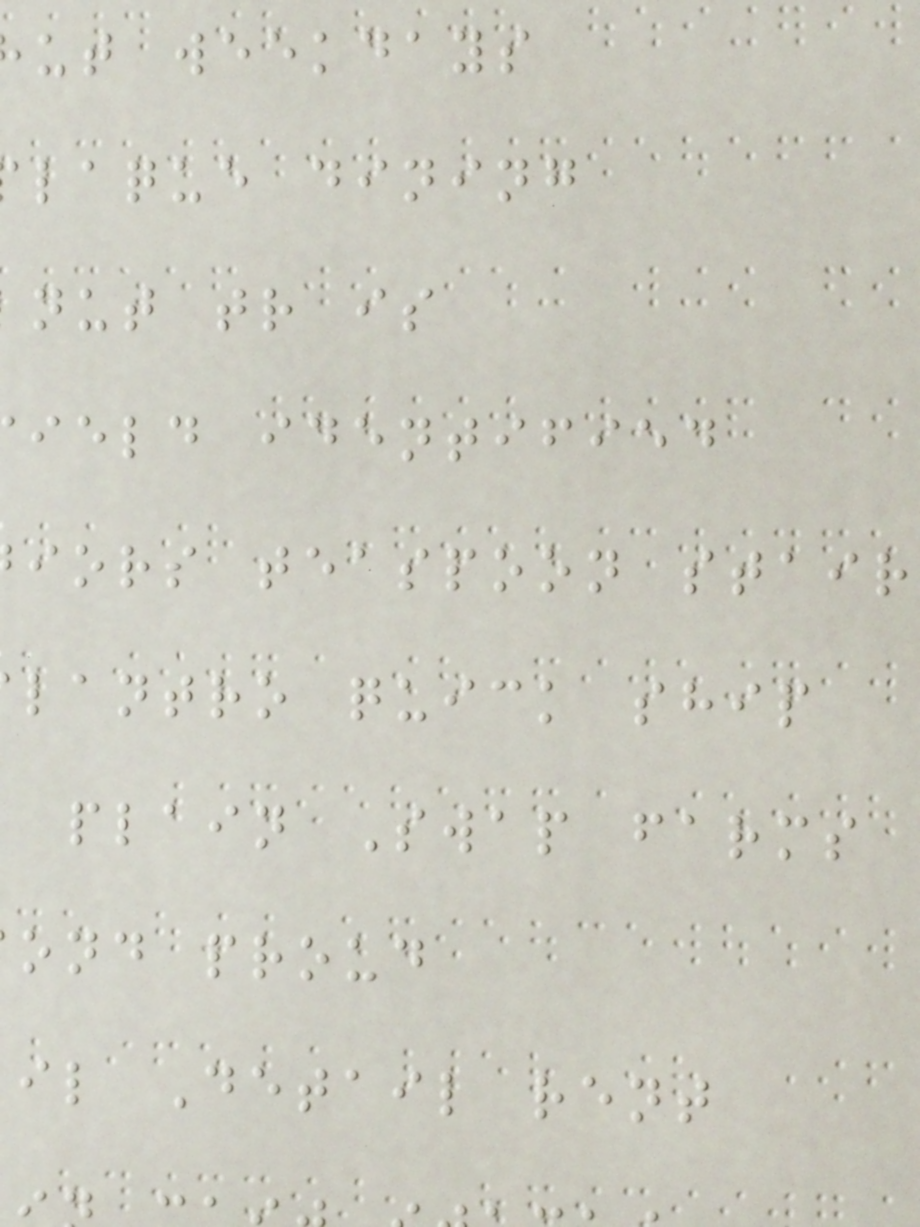ut weekdays
laque dining
nut tr is
ield identified
iors teaspoon stair
lantro quick ship
plain Swap farms
ond proud
il Detail rent
